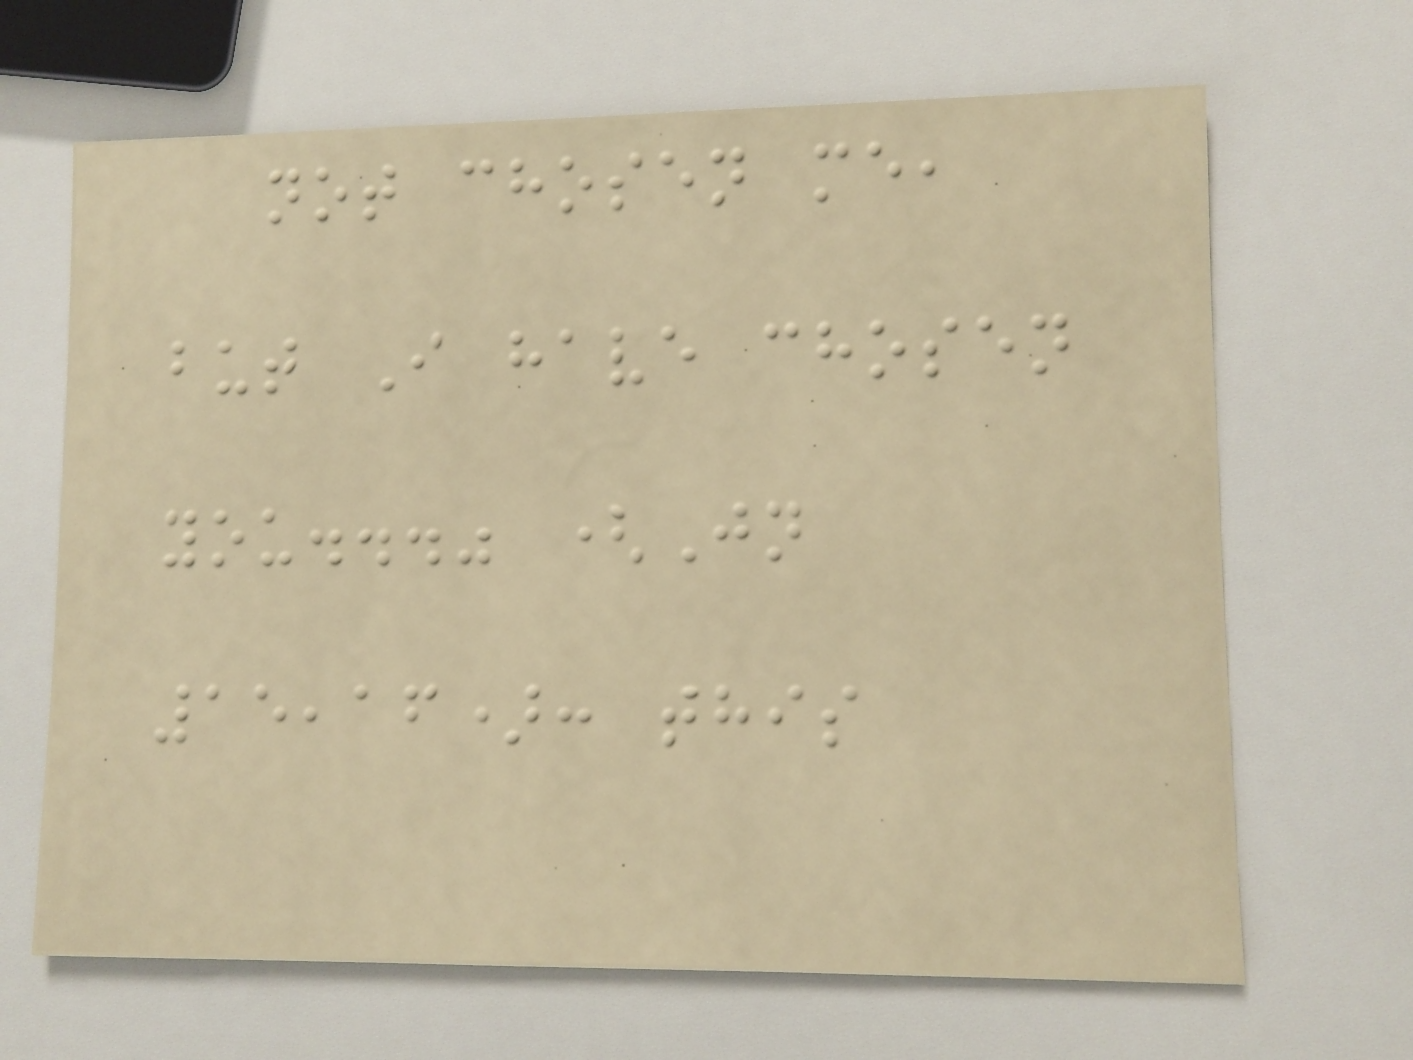not chosen me,
but I have chosen
you..." (Jn
15,16): this
